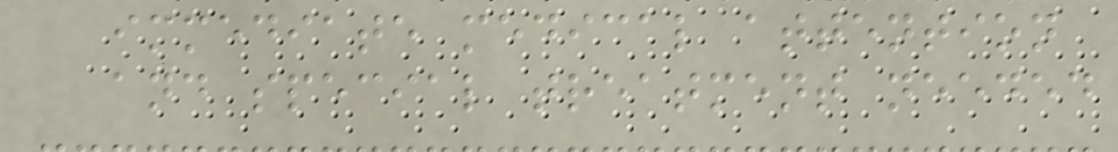immediate medical attention
and special treatment needed
